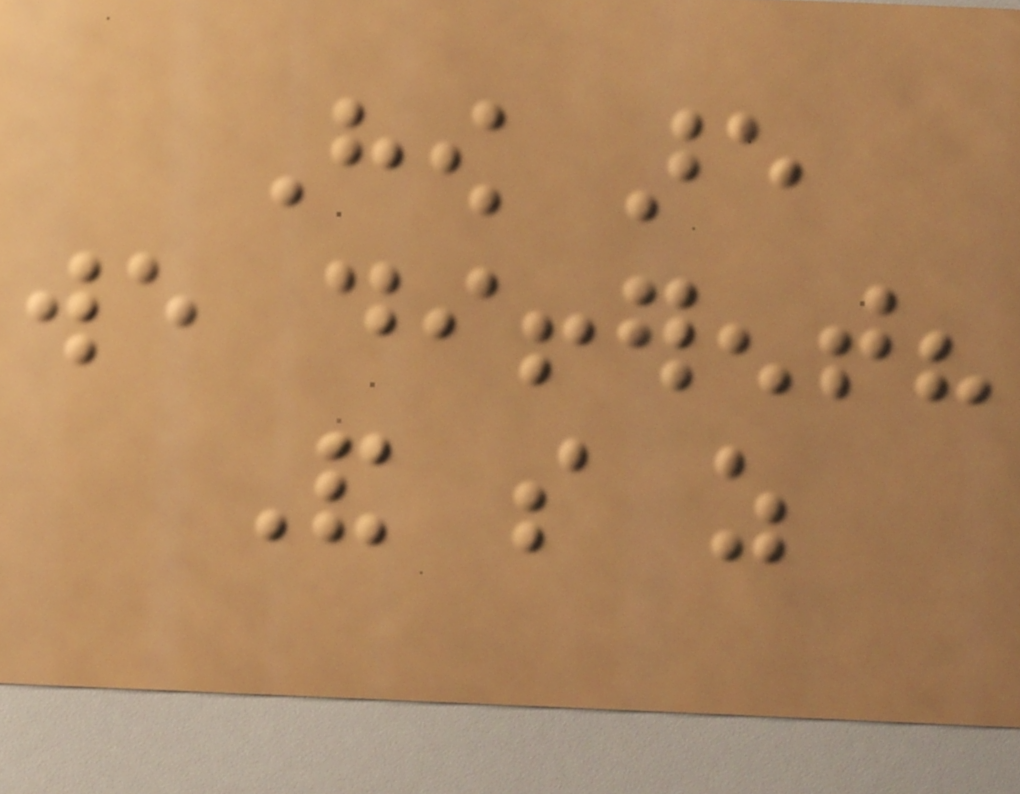How are
we different?
And so as
